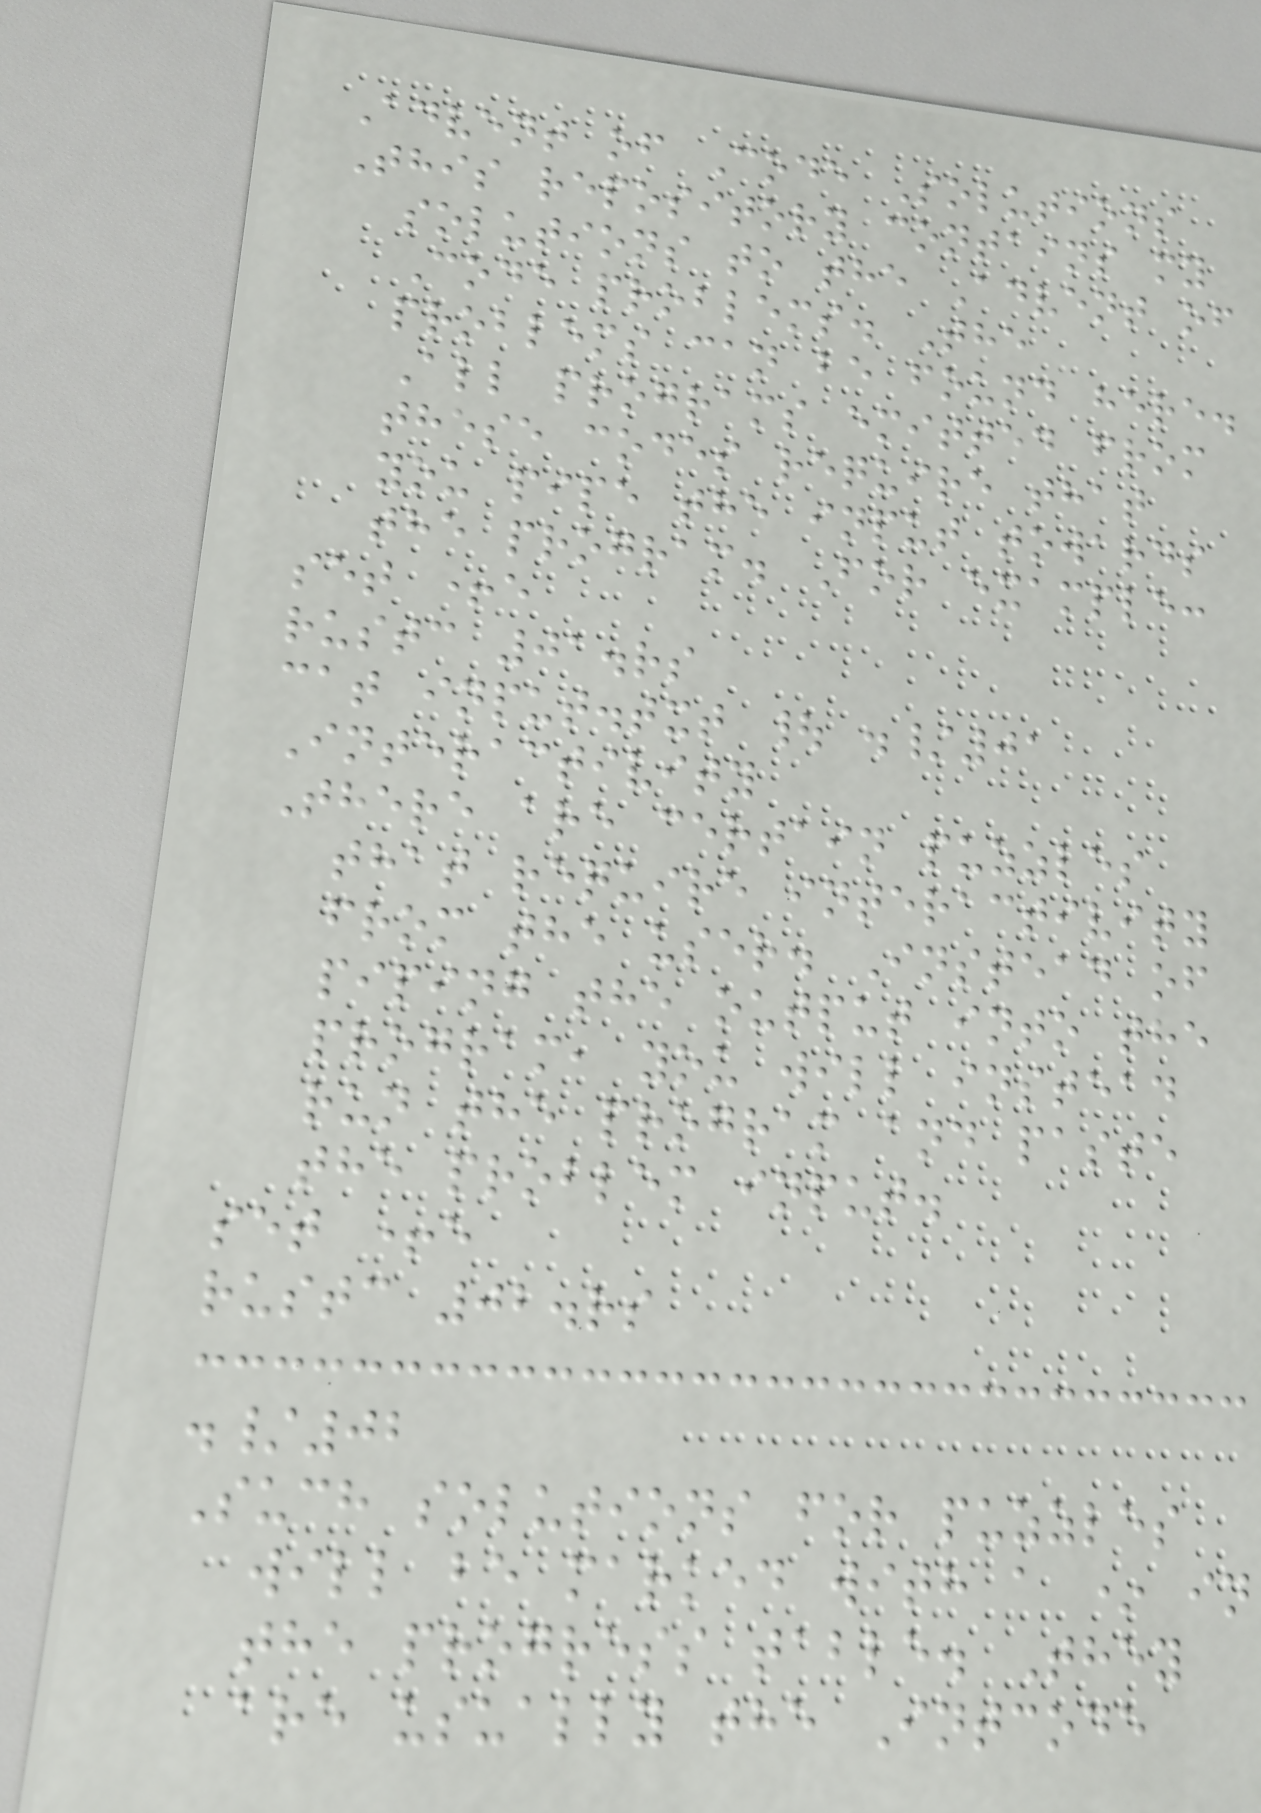Advent of Code Solutions
This repository contains my
solutions to the Advent of
Code problems. The
problems can be found here.
All programs emitted from
these codes require that
you pipe the input towards
the program. For example:
set +e
rustc 01.rs
cat input.txt | ./01
Interactivity
There are certain puzzles
that require interactivity
from the user. Instead of
piping the output into the
program, you will instead
run the program and paste
the problem input.
set +e
rustc 02.rs
./02
Such solutions for puzzles
will be marked with a * in
the progress table. They
are usually the Intcode
